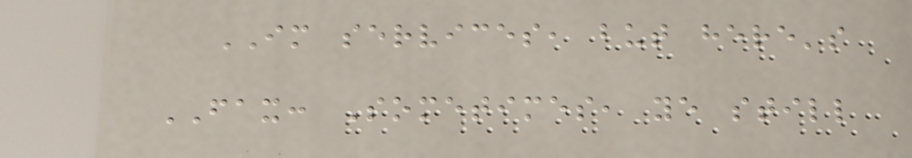IM services, but here's
FAX: Sometimes, ye still
